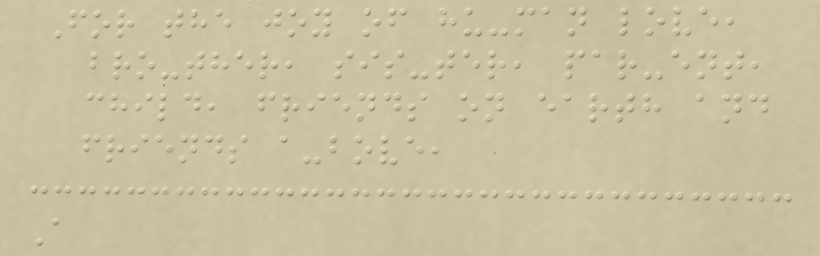For the joy of hu-man love,
bro-ther, sis-ter, par-ent,
child, friends on earth and
friends a-bove,
A
